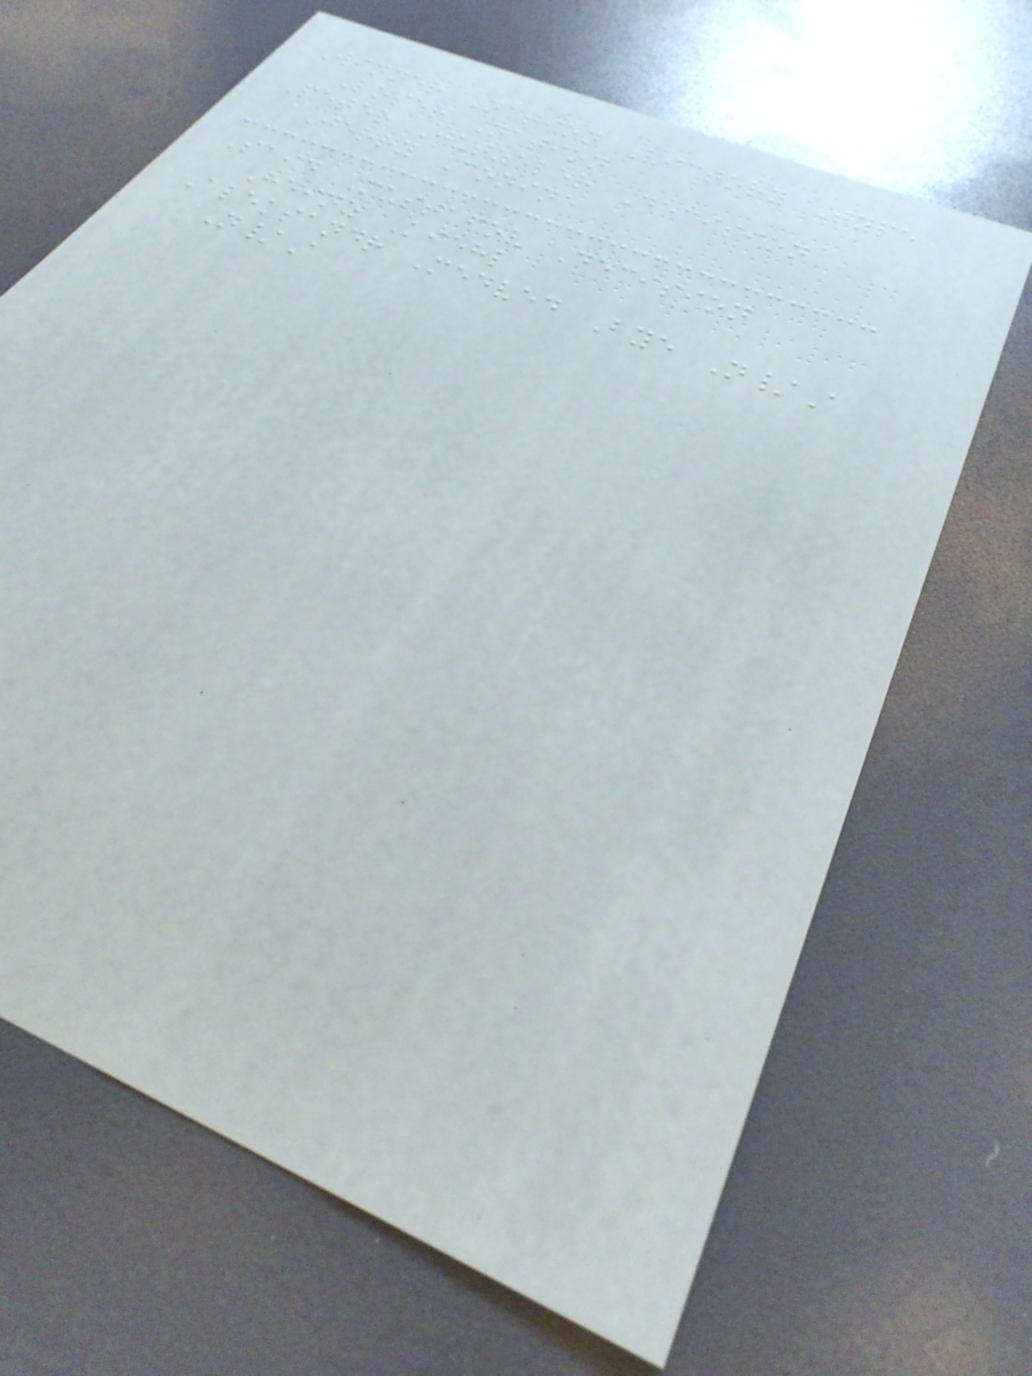Winner Nation Victory Type
Loser Nation
Peter Jutzeler Decision
Jerry Conine
Said Mustafov Decision
Heinz Kiehl
Aleksandr Medved Bye N/A
N/A
